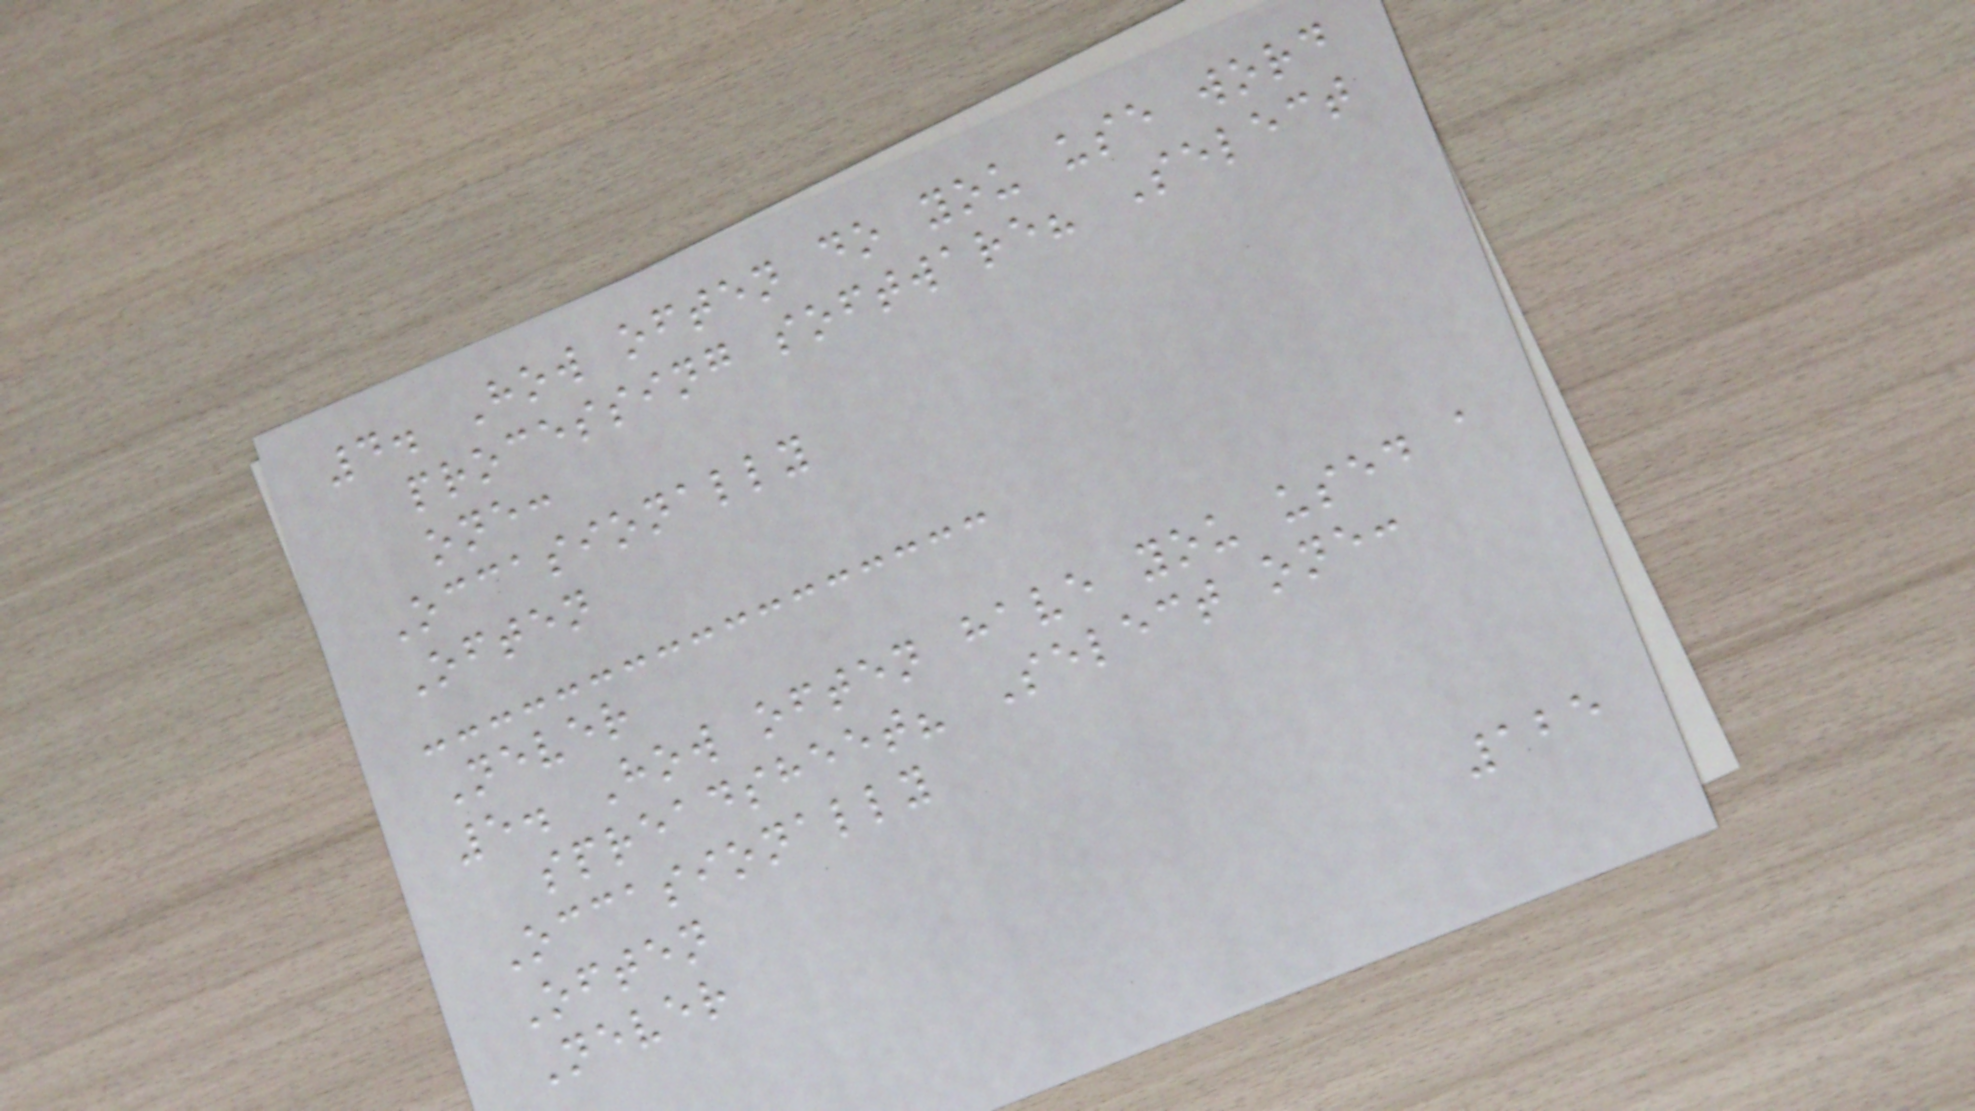4. How often do you use word
processing software? Select
one:
Occasionally
Often
Never
5. How often have you used a
spreadsheet? Select one:
Occasionally
Often
Never
125
